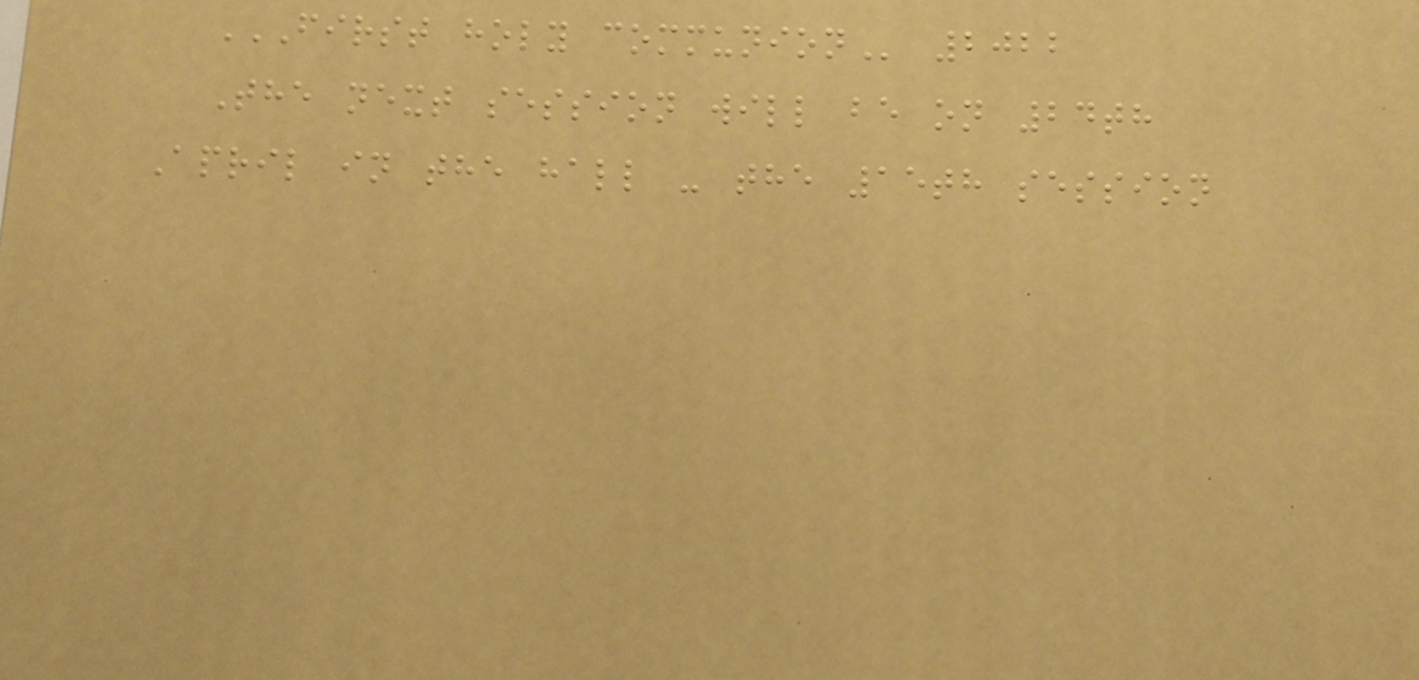FIRST HOLY COMMUNION 2022
The next session will be on 24th
April in the hall - the 15th session
